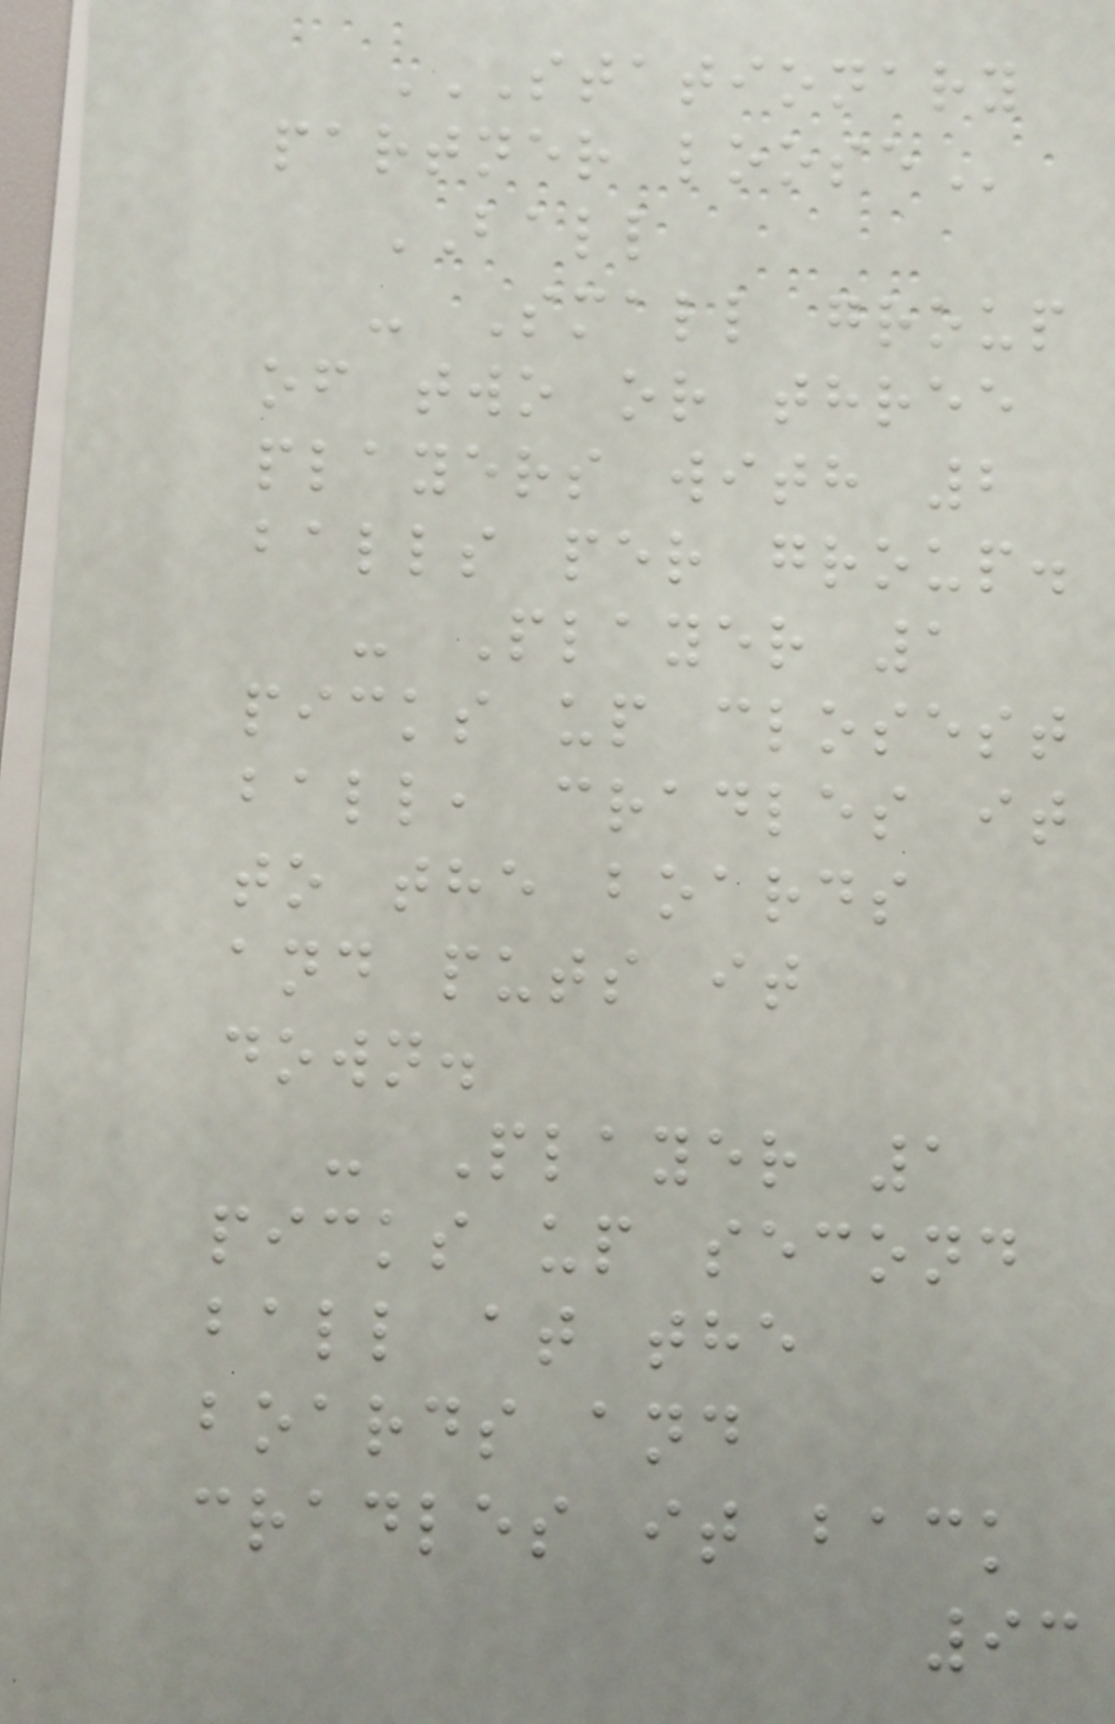STATIONARY
PARTNER LOOSE
BALL
- Small group
of two or three
players with 2
balls per group.
- Player 1
picks up closest
ball, cradles it
to the boards
and puts it
down.
- Player 1
picks up second
ball at the
boards and
cradles it back
93
